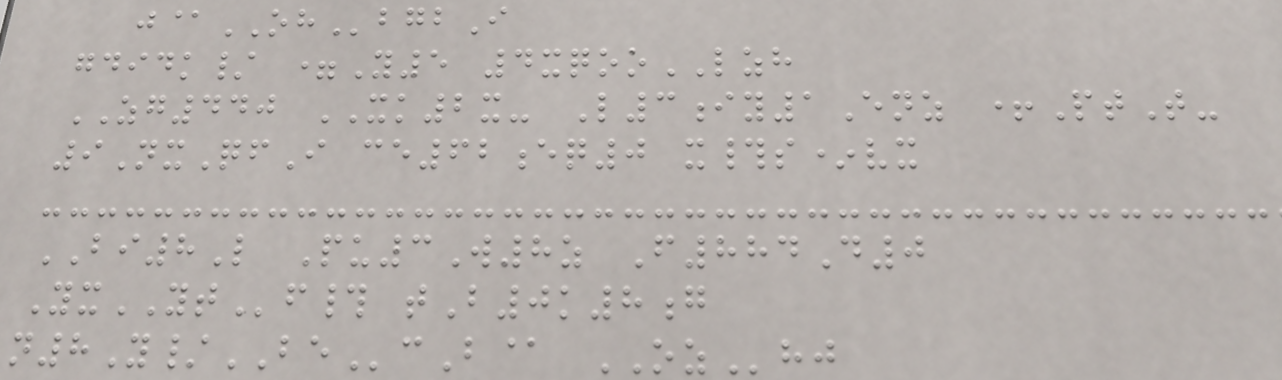j@OHbgbI
gdidk/ =Y5 4xqooLZH
ZG440 XK2x- L3iy1Enz +PtT-
9NxQfI ce62eq0 x#s*vx
BI8L Pu3W8z F884D0
YxYTf# tB0k8g
n8Y/BEcB@ OZhj
